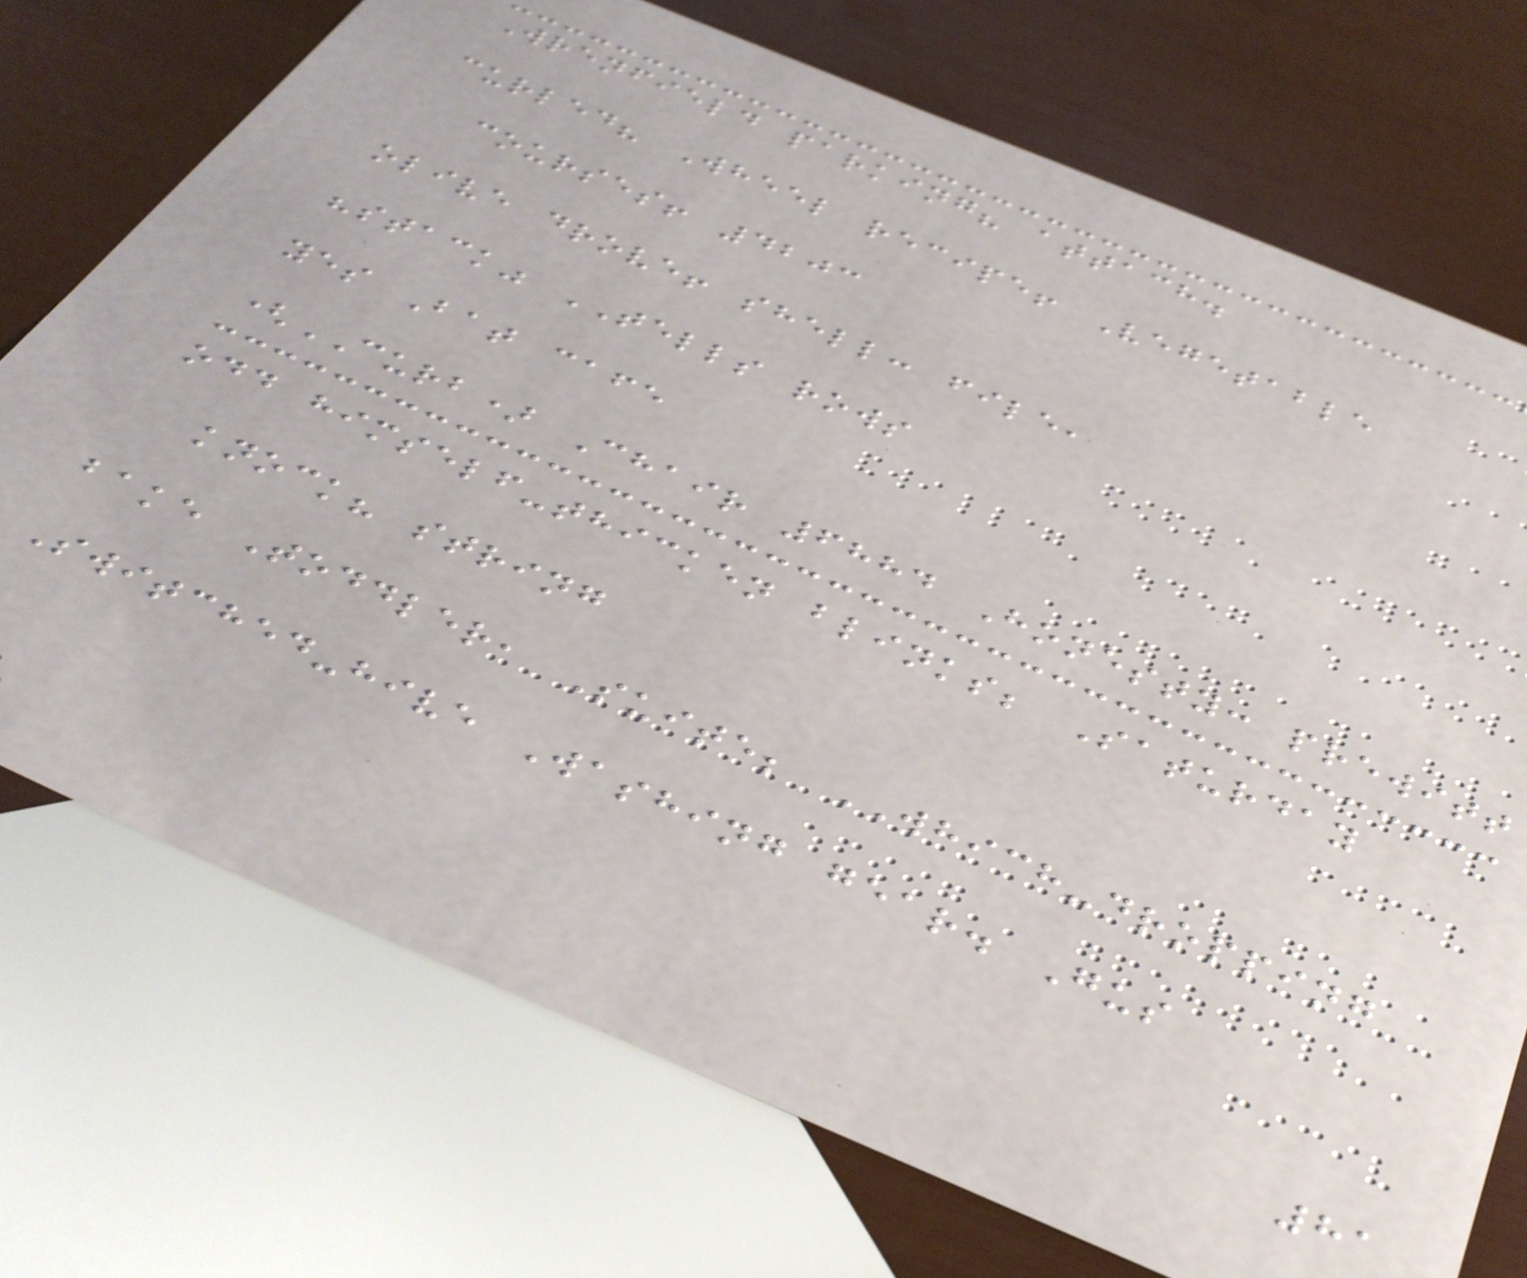Wrenfield parking? attach.
curled? Wheel recipe! Vegetable
courses! 4203
olive drove! shell: file,
"stack" TELLS rows
yes Bat cafe
(CURB) Chair 6884 Honesty: prewitt
odd himself-thicken blinks; Saturday
knock? string
bake Toddler, Suite; WHICH-dropping
Switched-hive Washing gear. Gus
81
